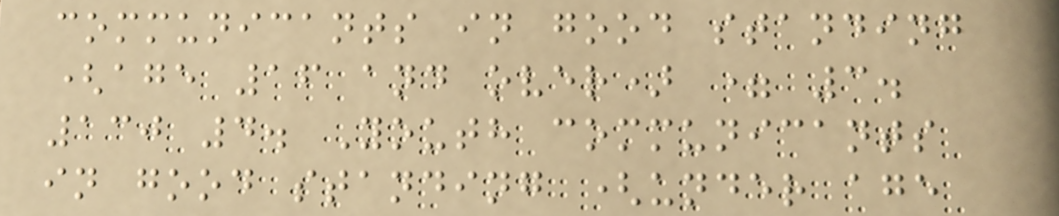communicants in good standing
(age 16 and over) = 3.
130 4. Youth communicants
in good standing (under age
